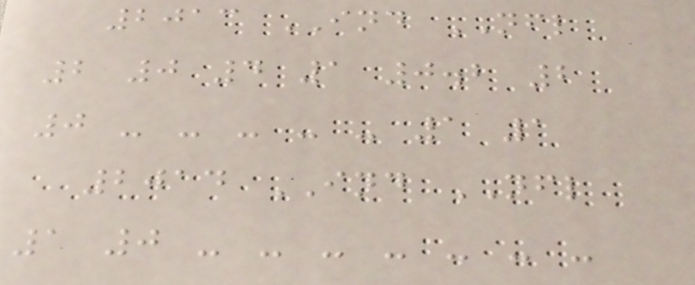2013 IND NFL
2 0 4 1 0.2 2
0 - - - - - 1 1
2014 IND NFL
1 0 - - - - - - -
